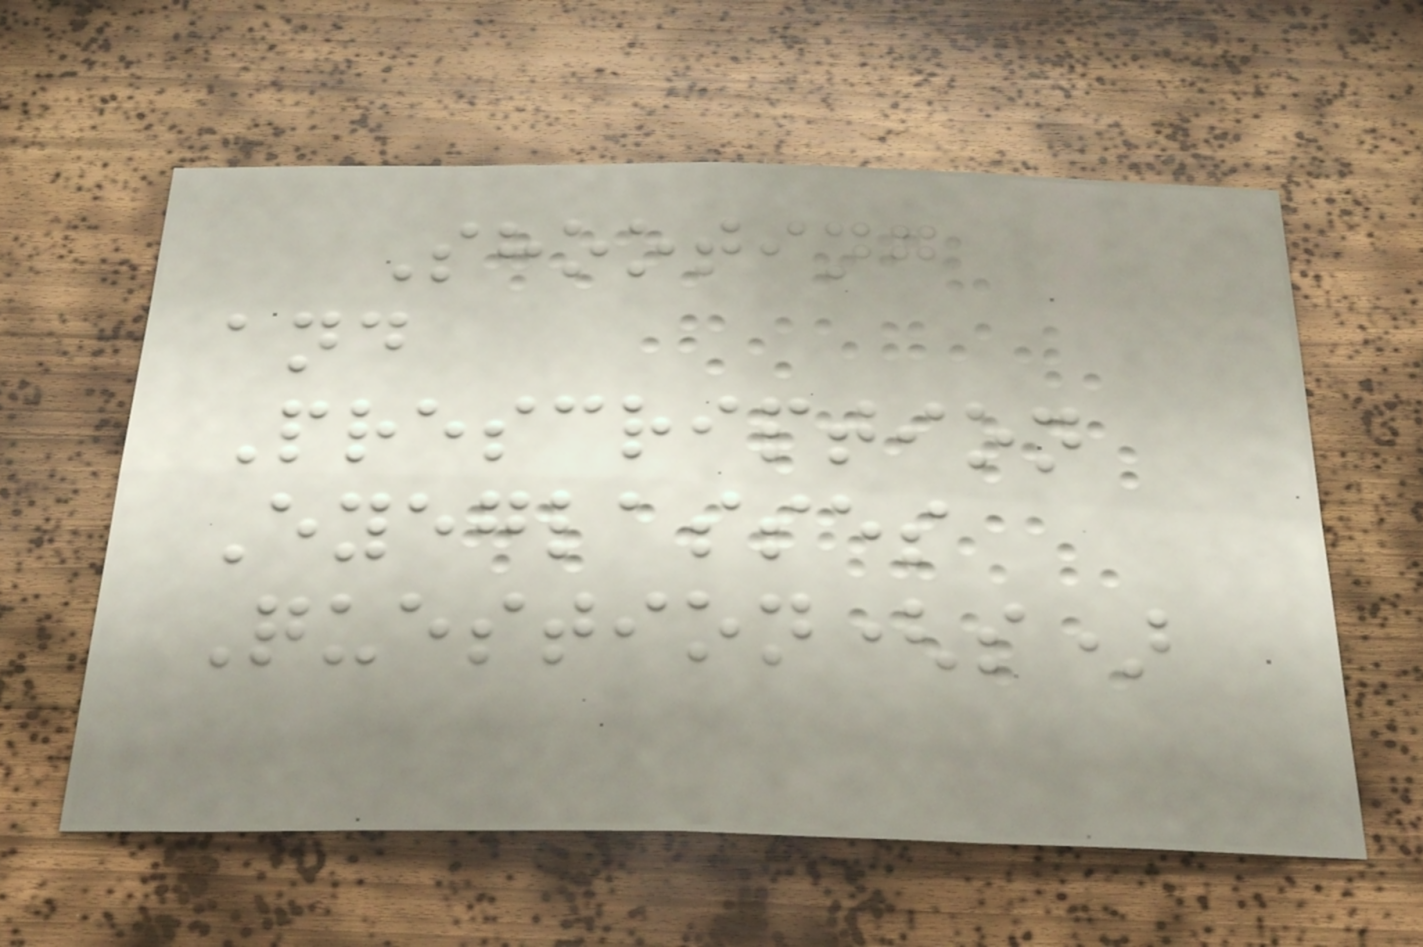Shooting
and
Prescription
Eyeglasses
Question(s)
